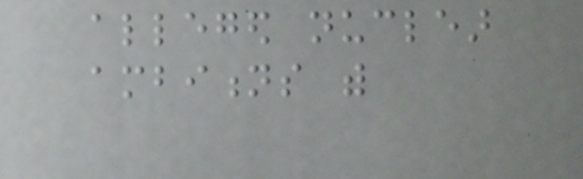alleged nuclear
ambitions with
